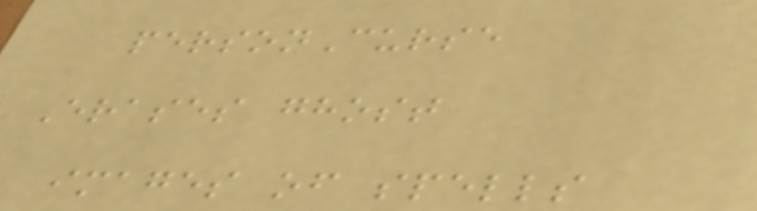personCurse
Erases ghost
images of spells
